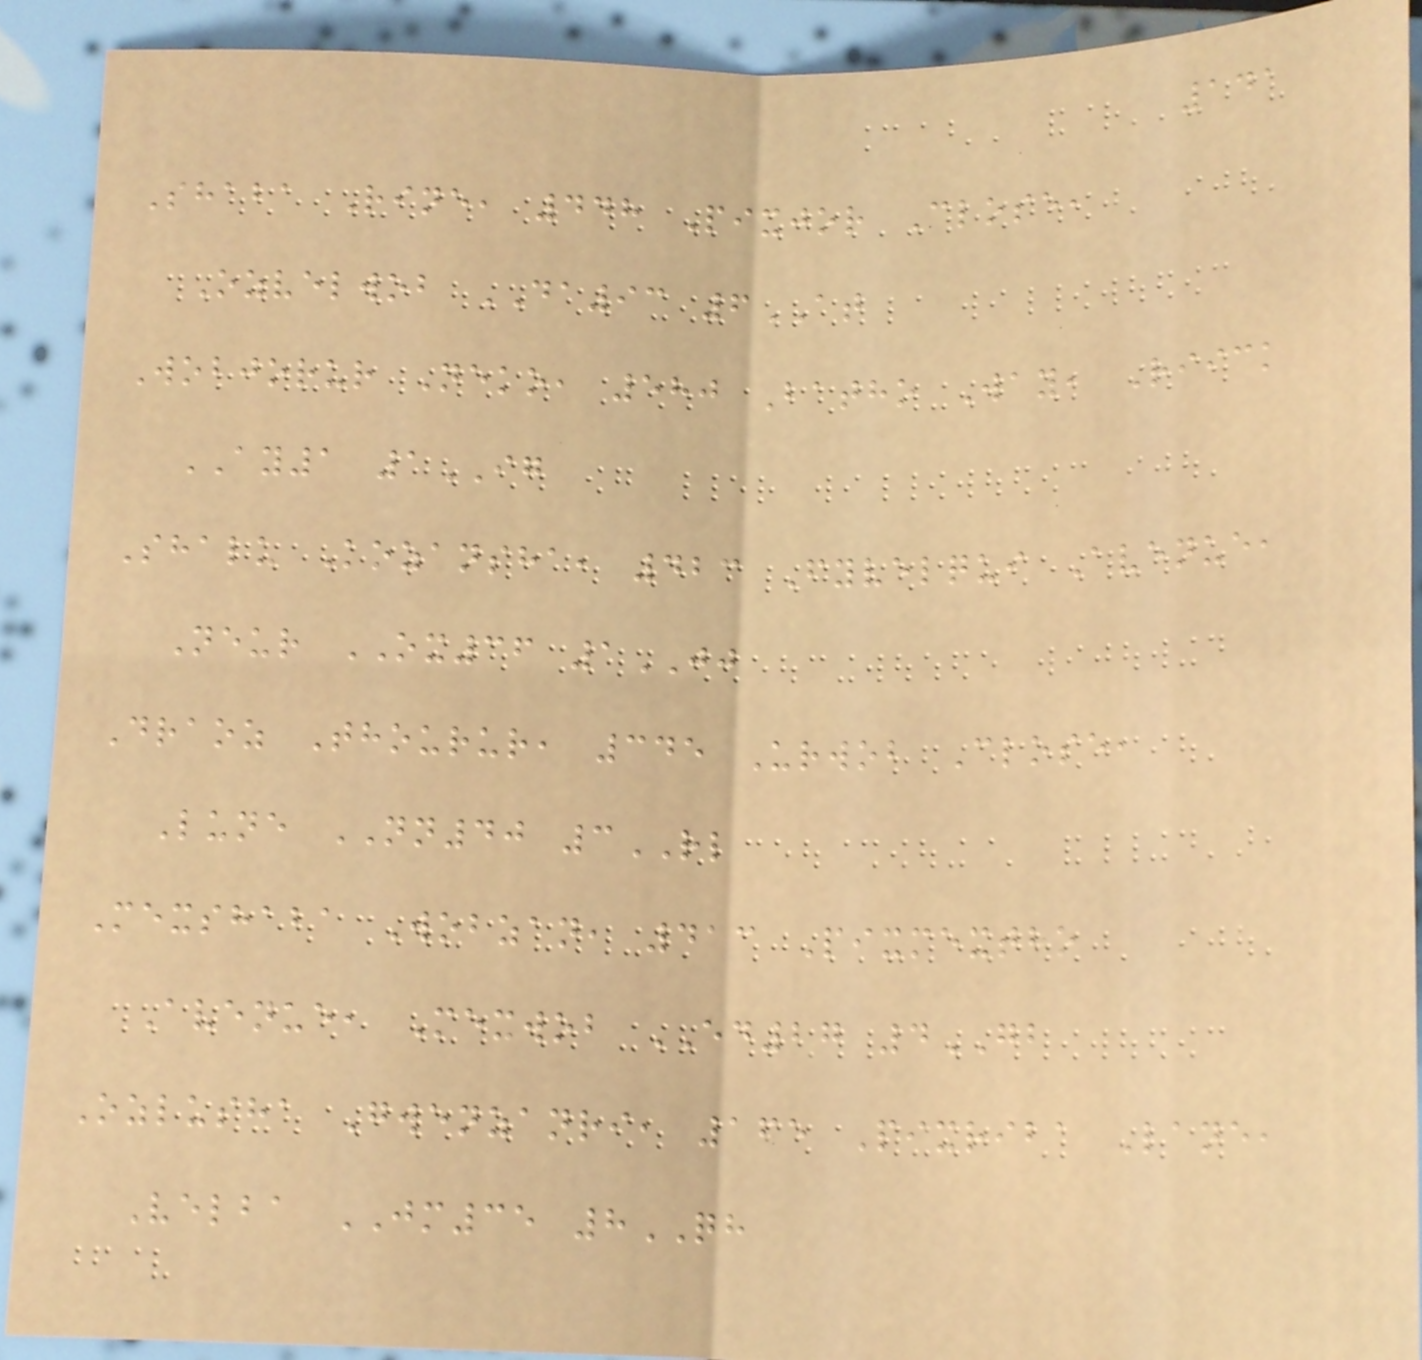141
Shaba Rine, 448 Pixjor Close,
Ozvelwob DA93 6AT
Wobjorur Neko, 580 Batho Way, Riick
AY1 1IG
Shalu Kozansha, 423 Fyvelqui Avenue,
Neur OX36 1JJ
Draoz Thourur, 345 Urwob Close,
Lune NN40 3RL
Mexshaba Wobzan, 413 Pixmextho
Avenue, Mexwob ED27 4GB
Ozlusha Gwenzanri, 165 Pixriba Lane,
Velba JM35 8QH
